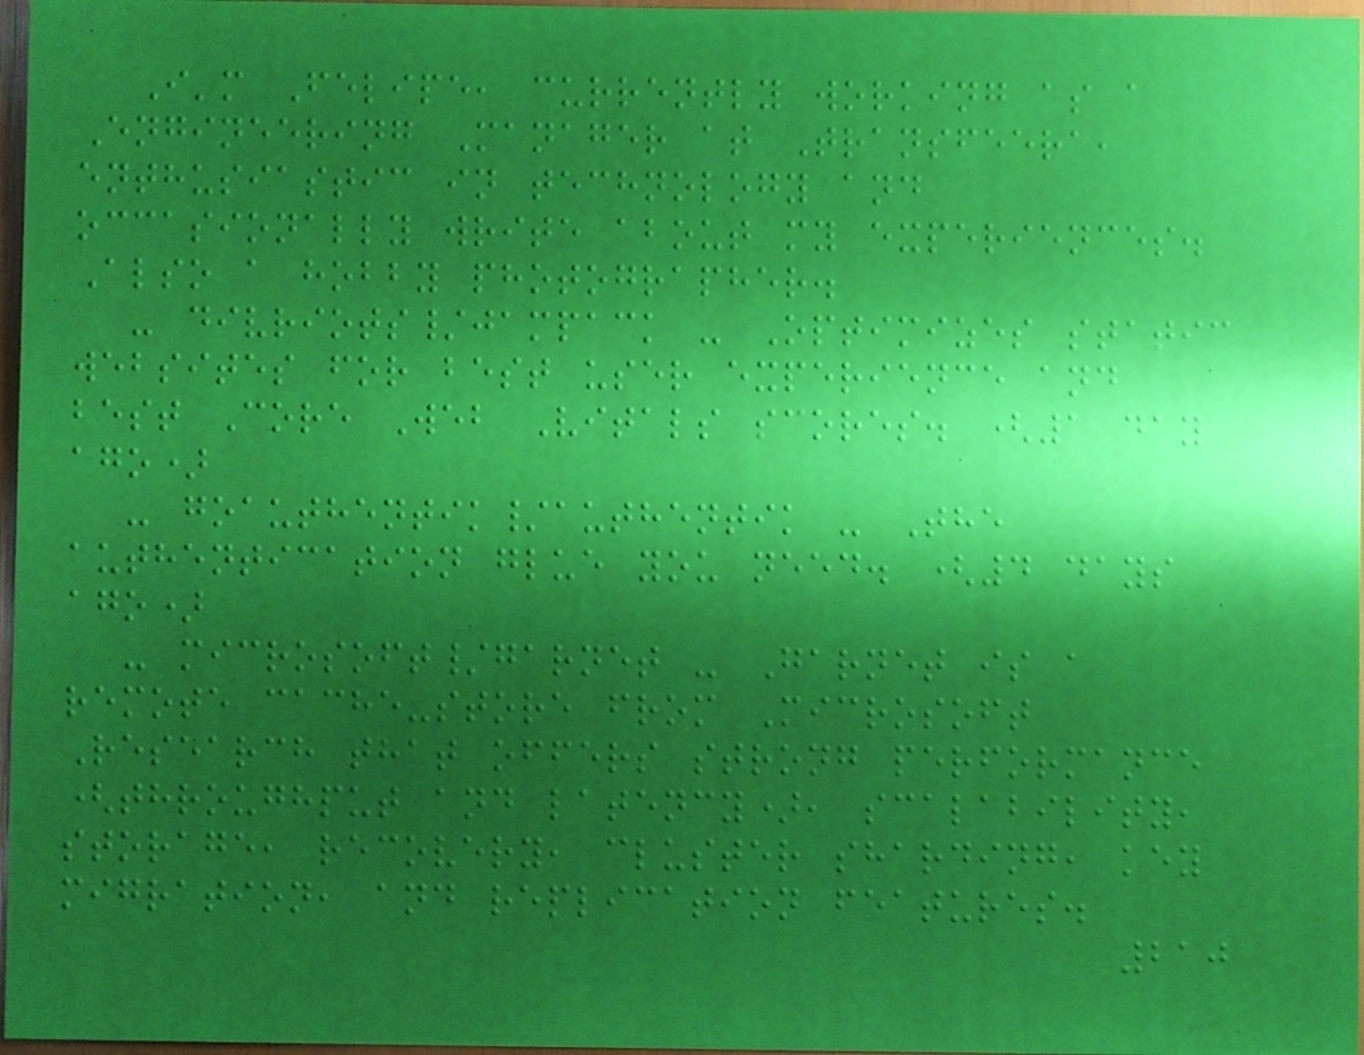I'm Felipe, currently working as a
Engineering Manager at Transfeera,
enthusiastic in technology and
occasionally write about my experiences.
Also a hobby photographer.
- divriots/jampack - Optimizes static
websites for best user experience and
best Core Web Vitals scores. (1 day
ago)
- goauthentik/authentik - The
authentication glue you need. (4 days
ago)
- microsoft/garnet - Garnet is a
remote cache-store from Microsoft
Research that offers strong performance
(throughput and latency), scalability,
storage, recovery, cluster sharding, key
migration, and replication features.
210
